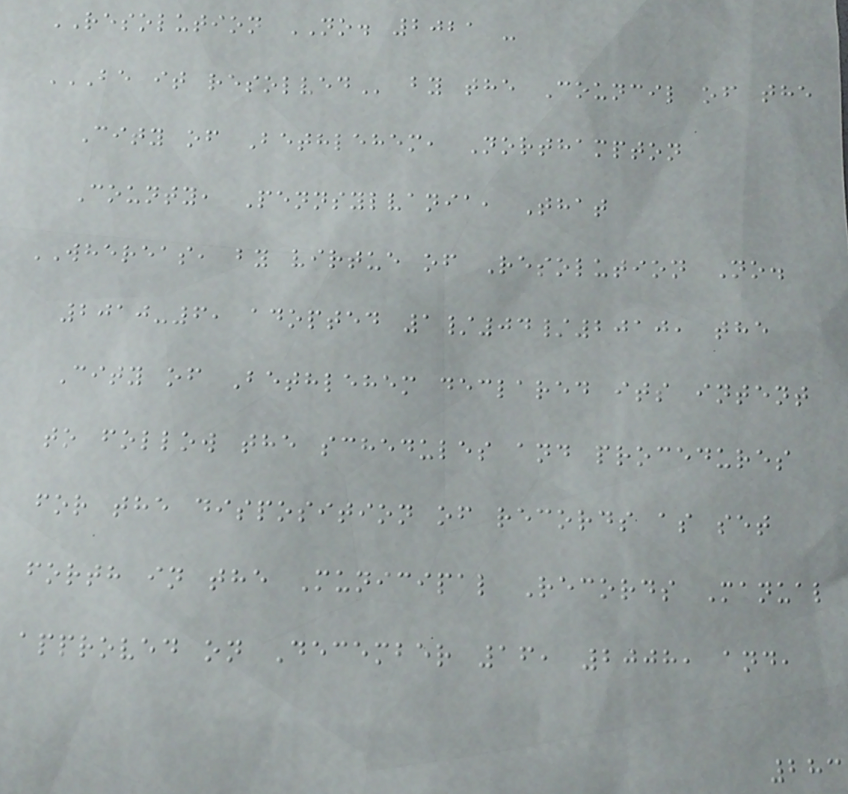RESOLUTION NO. 2021 -
BE IT RESOLVED by the Council of the
City of Bethlehem, Northampton
County, Pennsylvania, That
WHEREAS, by virtue of Resolution No.
2010-6, adopted 1/04/2010, the
City of Bethlehem declared its intent
to follow the schedules and procedures
for the disposition of records as set
forth in the Municipal Records Manual
approved on December 16, 2008, and,
283
